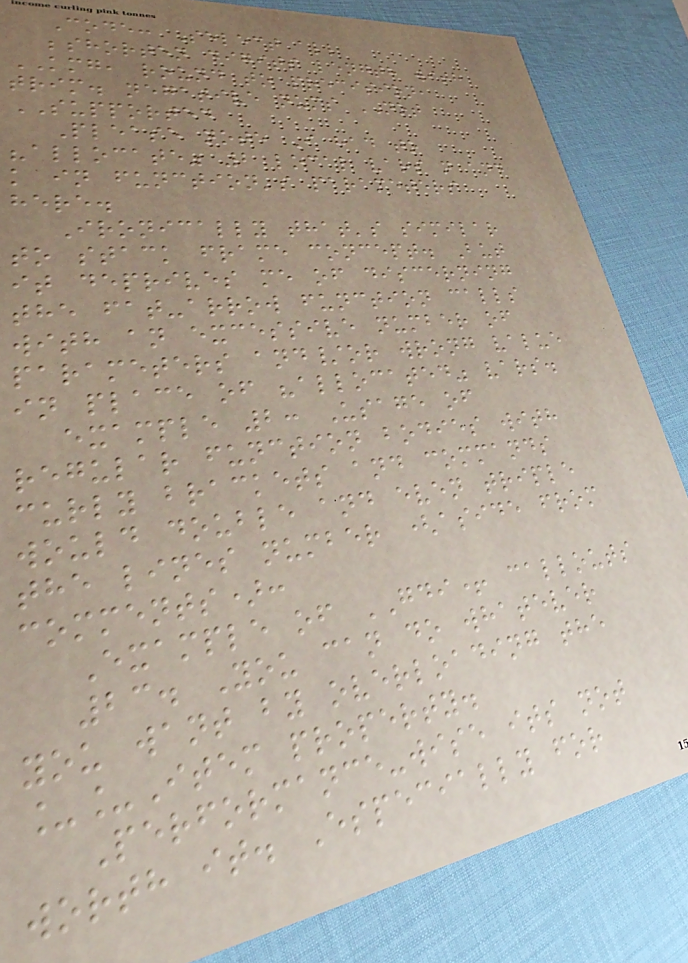Code: Select all
;shorten digits length with
KMG, round to precision,
trim. negative nums NOT
SUPPORTED
Please note I had to
"allocate" 2 local vars n and
k in function's parameters
here.
Ironically that's similar
to stack frame concept. But
it deprives me of discerning
the fat-arrow function calls
with an excessive number of
parameters and/or wrong value
in place of "allocated" vars.
example 2: Usage of
regular function bodies with
curly brackets and commands
would double and even triple
the lines number (aside from
comments):
Example of GDI+ callouts
23. You can do whatever
you want by overloading the
__Item property.
Performance-wise its not
worth it. Especially for
